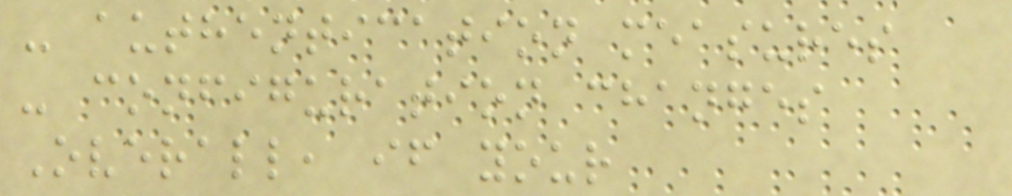- authentication measures
- configuration changes
Overall, if your
